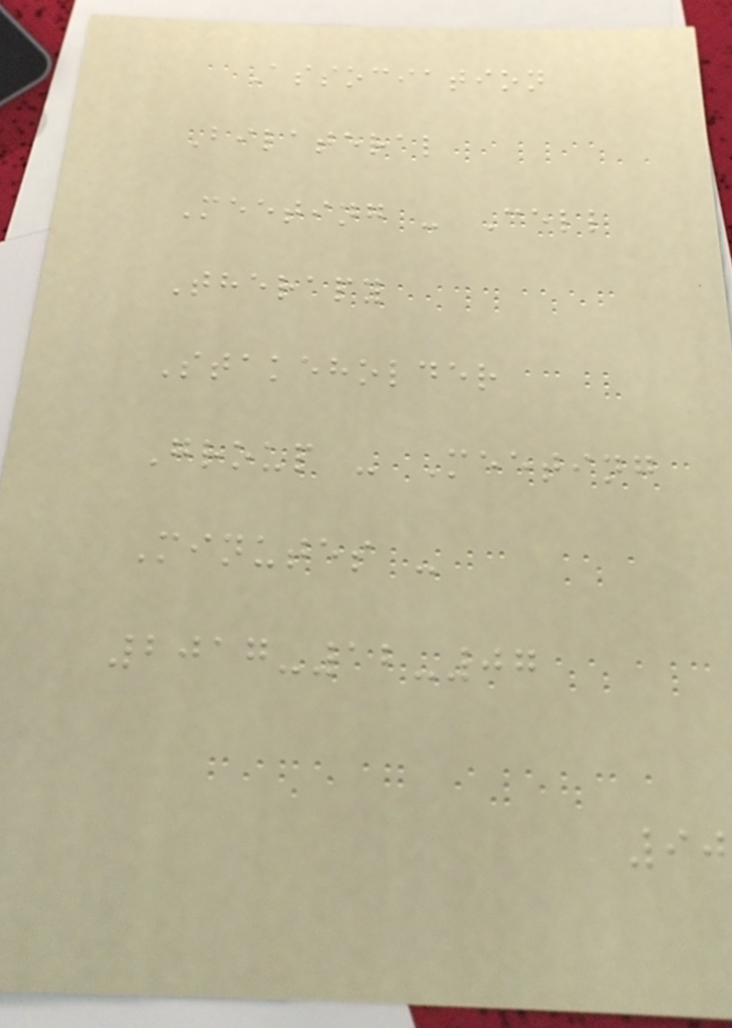Association
Bilateral
Meeting - Cell
Therapy
Stakeholder
Group - Meeting
Minutes -
2017-12-07
90
